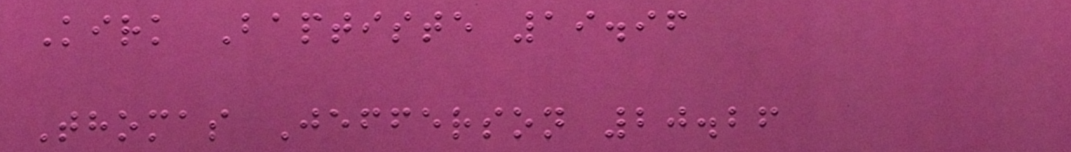Kirk Baptiste 19.96
Thomas Jefferson 20.26
